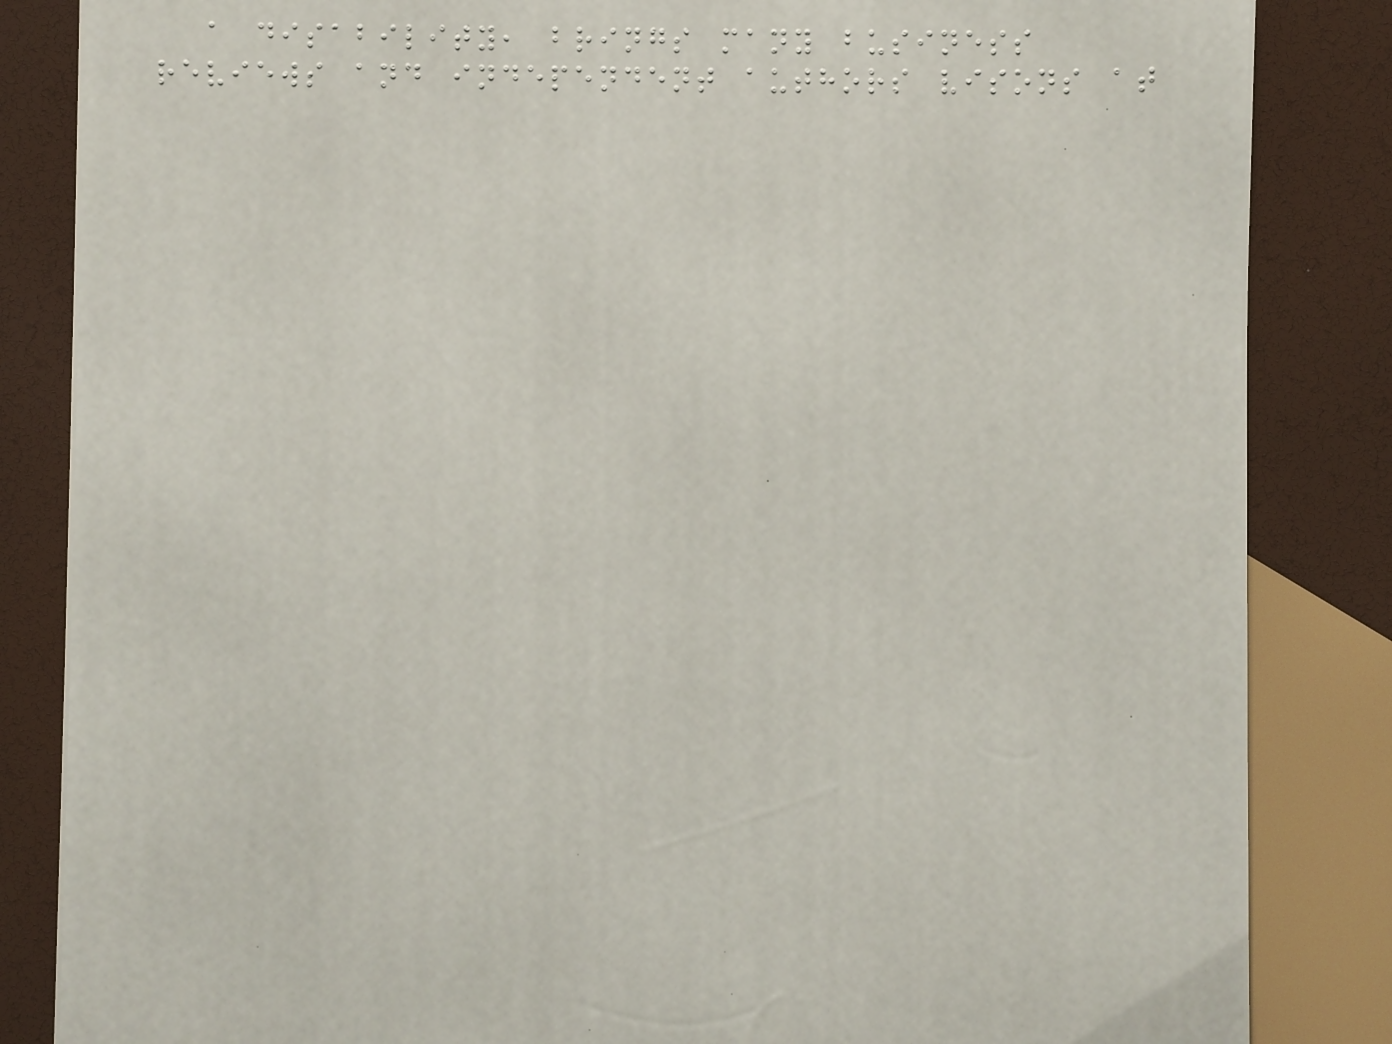a disability, brings many business
reviews and independent authors visons at
